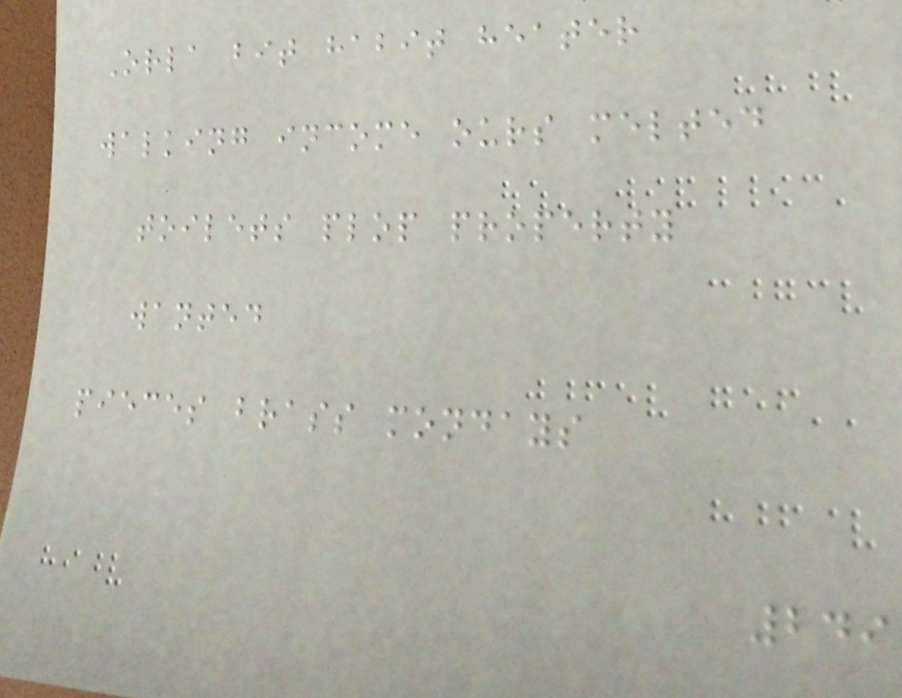Orla bit habit heater
walking income ours melted
toilets plop property
wanted
pieces brass mondays
249
